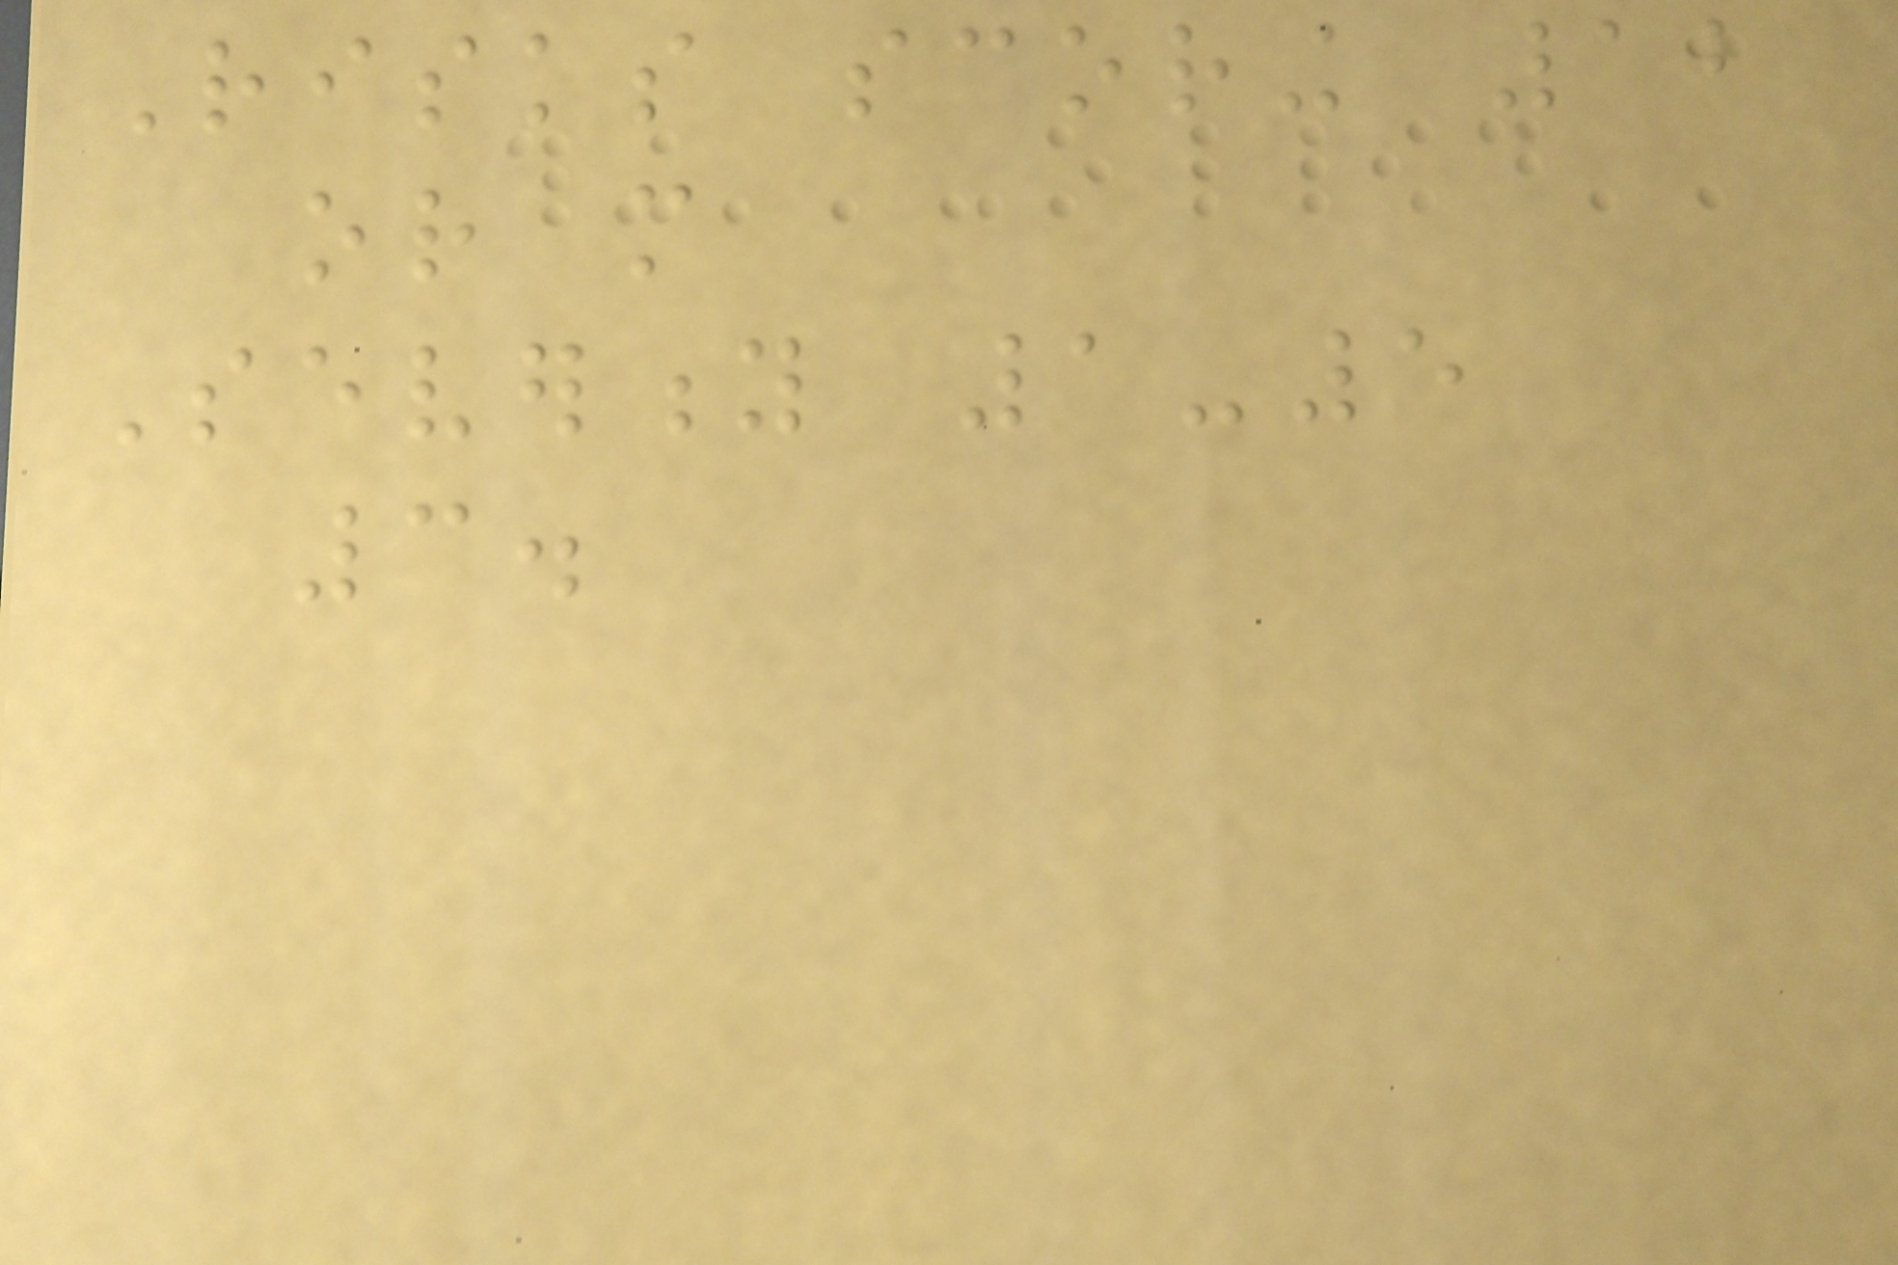Risks scoring 12
or more
Severity 1-5
3.
